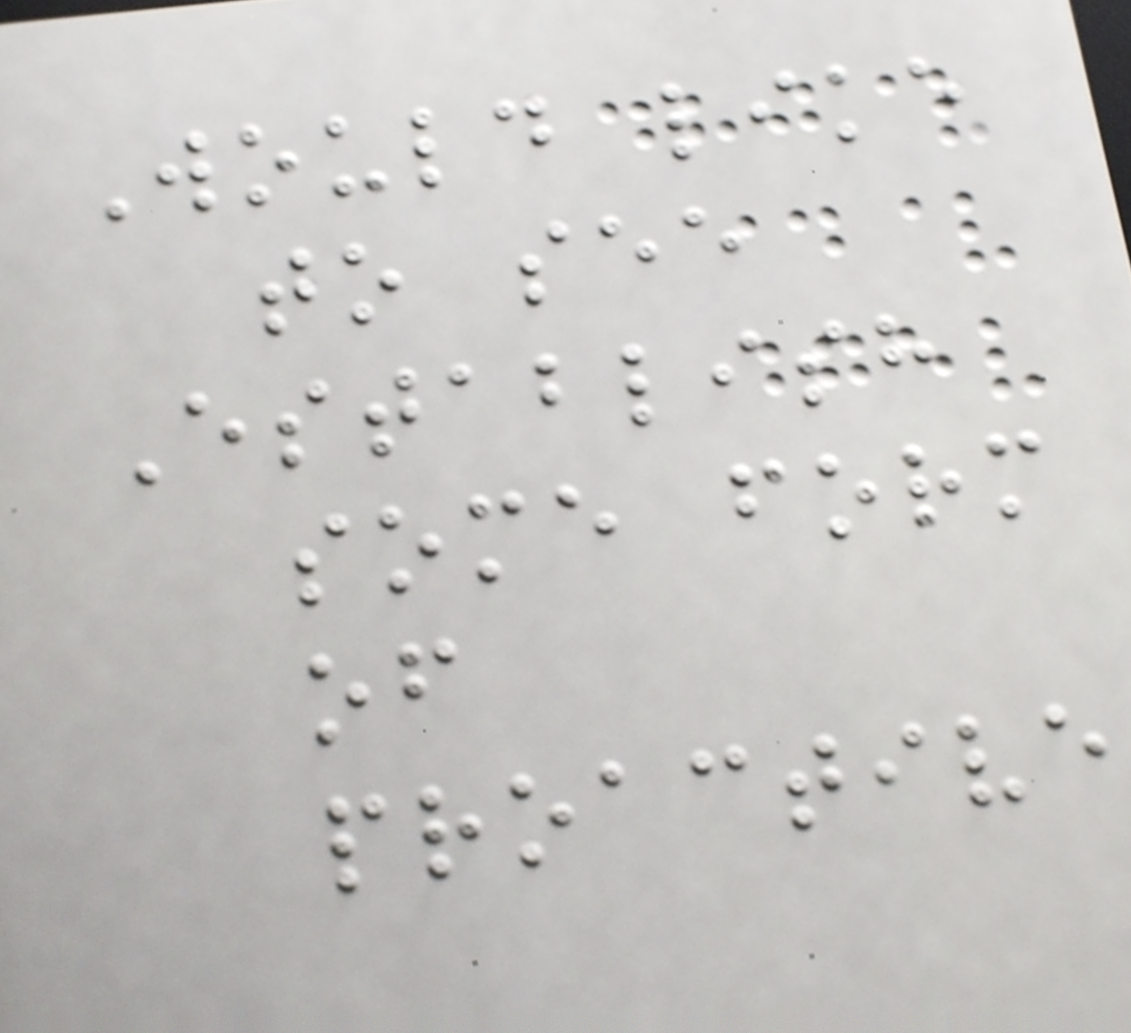Would like
to see
Establish
some form
of
proactive
